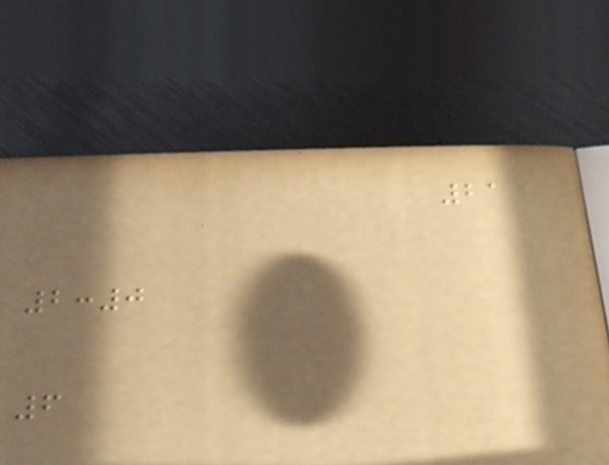21
2:0
6
